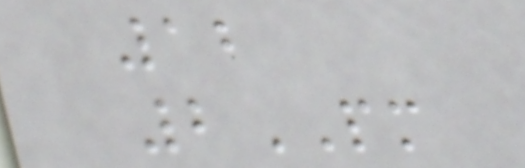12
2PM
